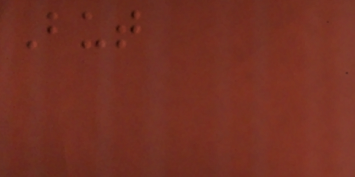But
